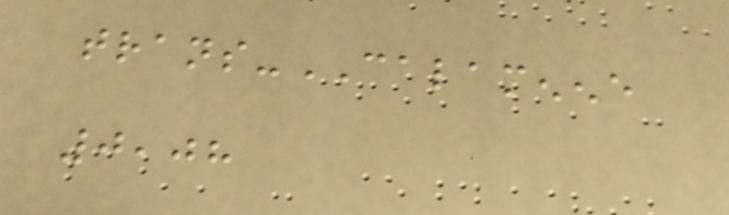trans-CALAMENENE
0,08
